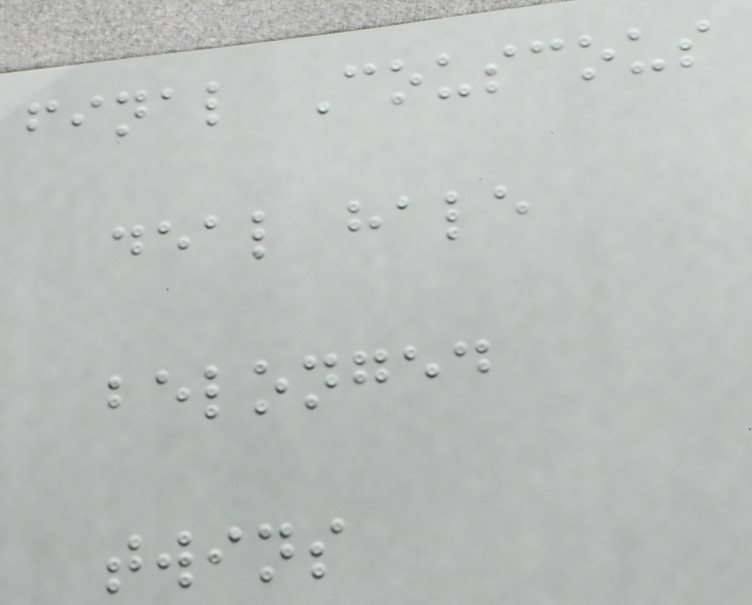final Couscous
deal hale
belonged
twins
